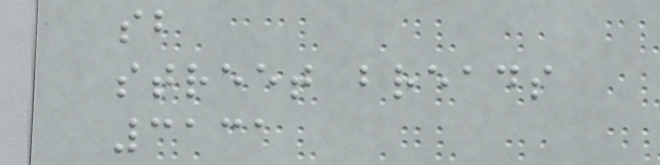sb
street breads
3131
